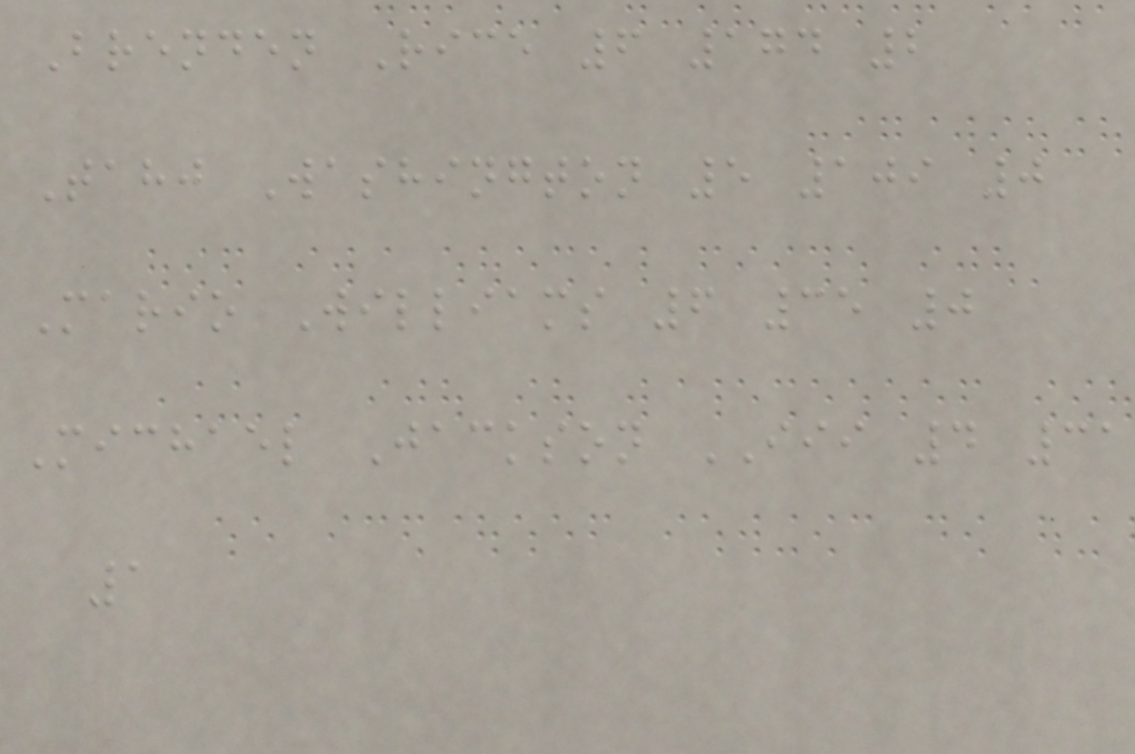Brenden Rice 6 174 2
Tahj Washington 5 109 0
Mario Williams 6 35 0
Michael Jackson III 4 31
1
